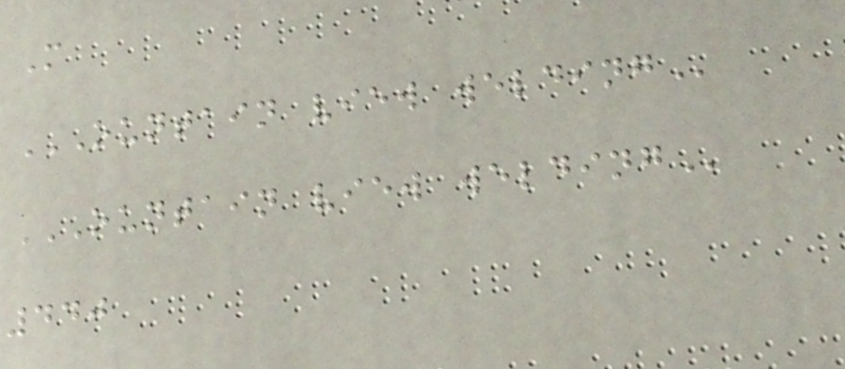M
OUNTAIN VIEW WELDING
OUNTAIN VIEW WELDING
440
